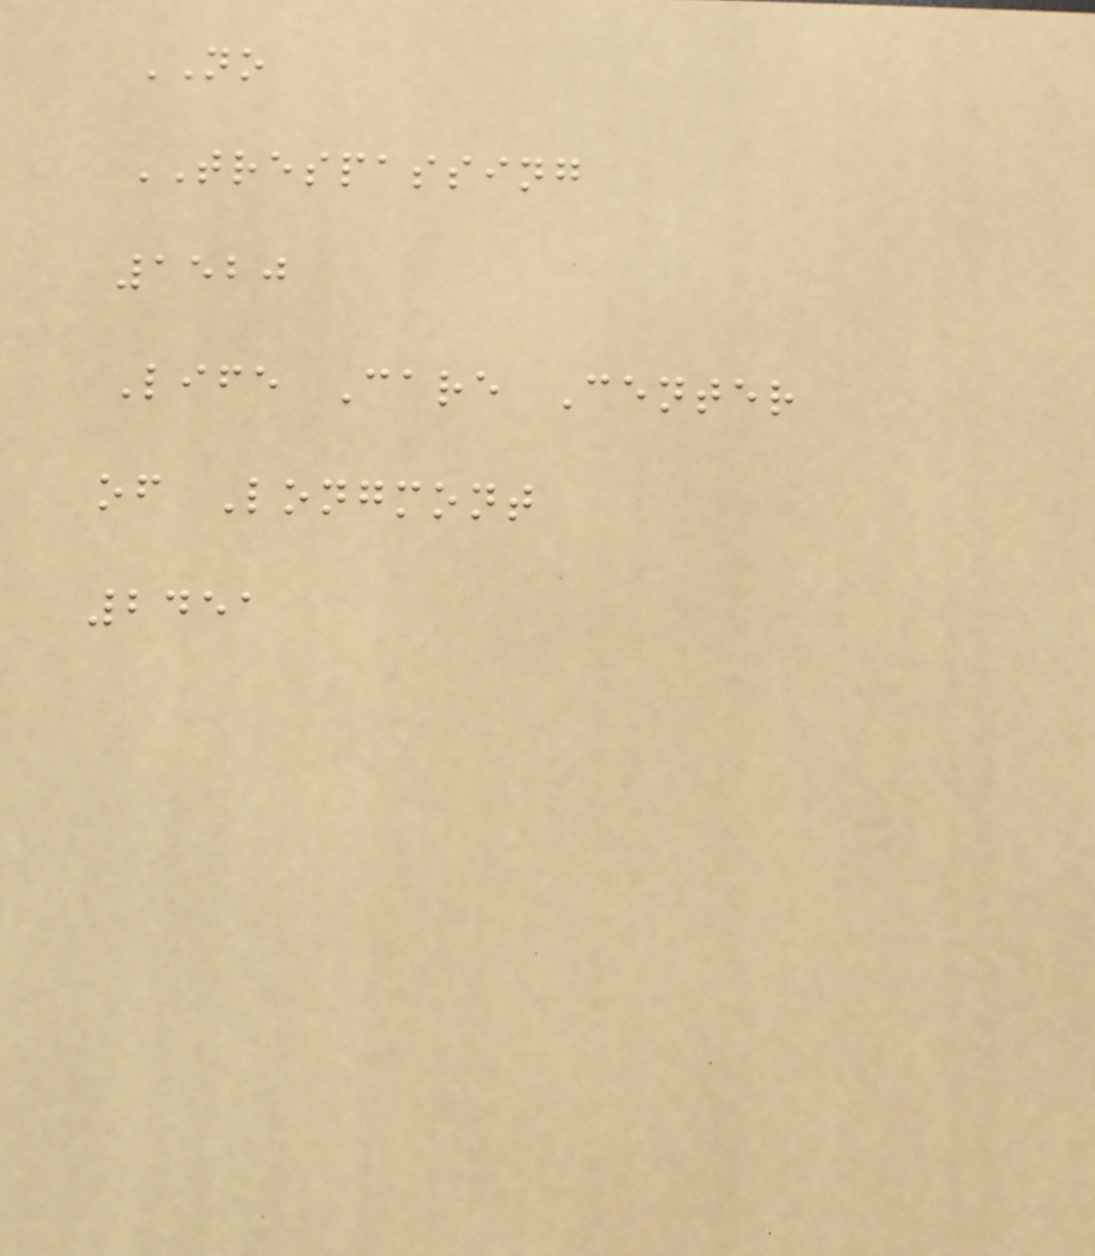NO
TRESPASSING
1520
Life Care Center
of Longmont
2451
